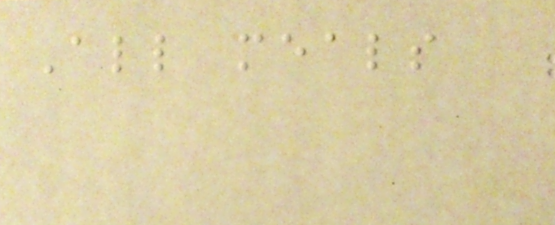All meals
